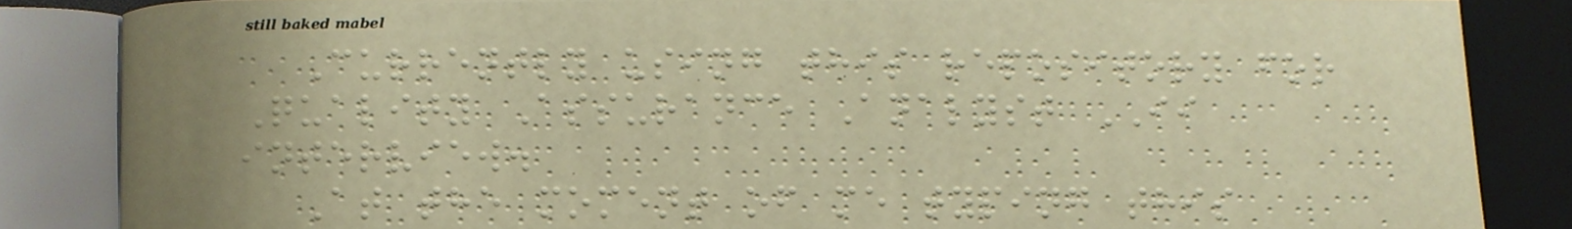Currently using this repository for
Quality Assurance Analyst II
interview.
At the moment of me typing this
